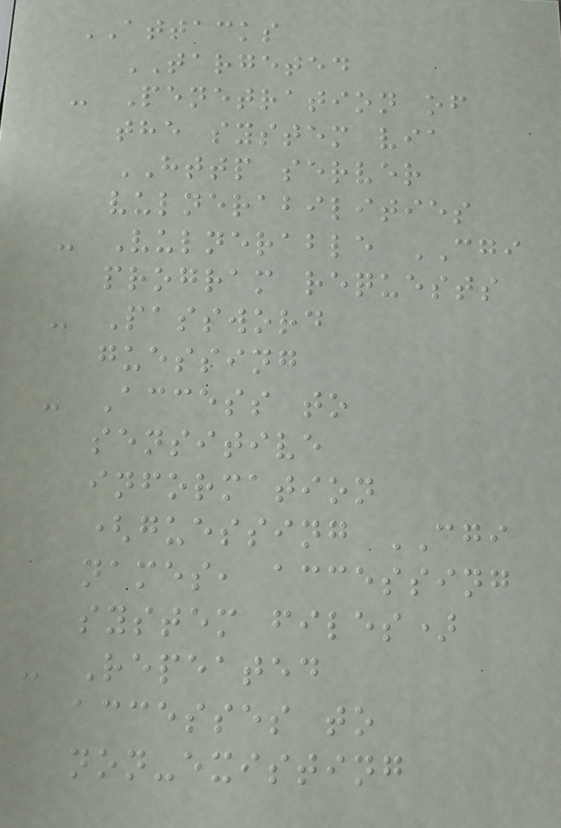ATTACKS
TARGETED
- Penetration of
the system via
HTTP server
vulnerabilities
- Vulnerable CGI
program requests
- Password
guessing
- Access to
sensitive
information
(guessing CGI
names, accessing
system files)
- Repeated
accesses to
non-existing
